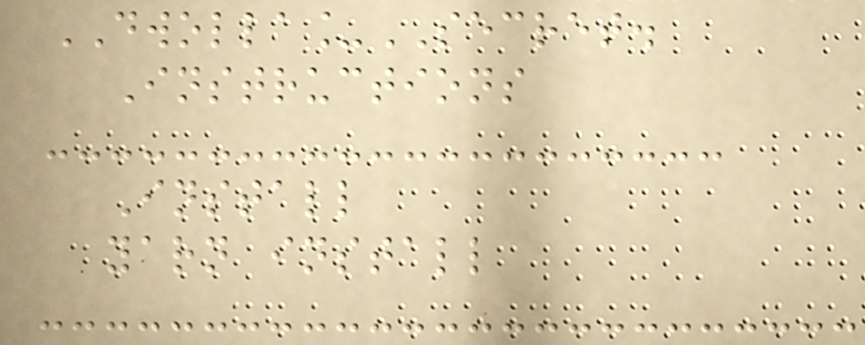DWOLLA_SECRET.
Instructions
Install
yarn install
